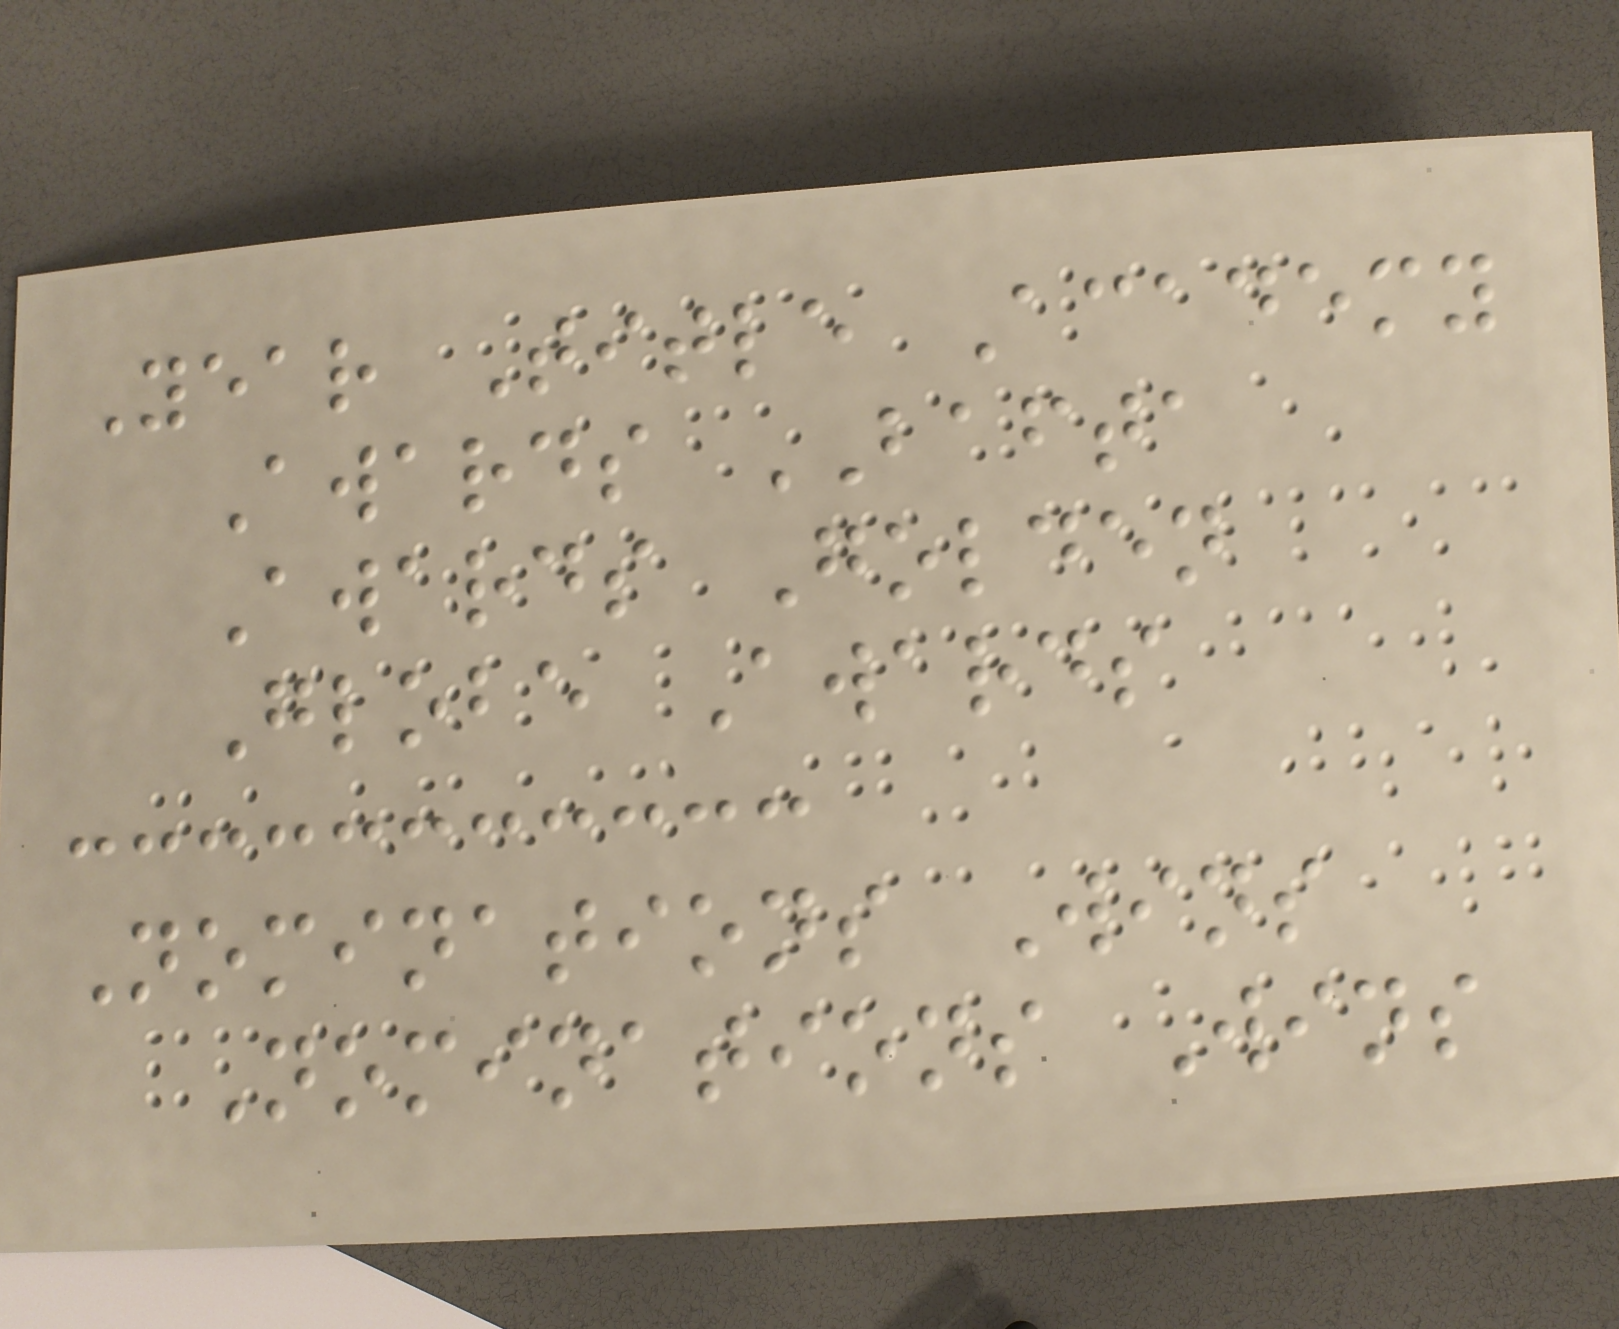Year Title Academy
Awards BAFTA
Awards Golden
Globe Awards
Nominations Wins
Nominations Wins
